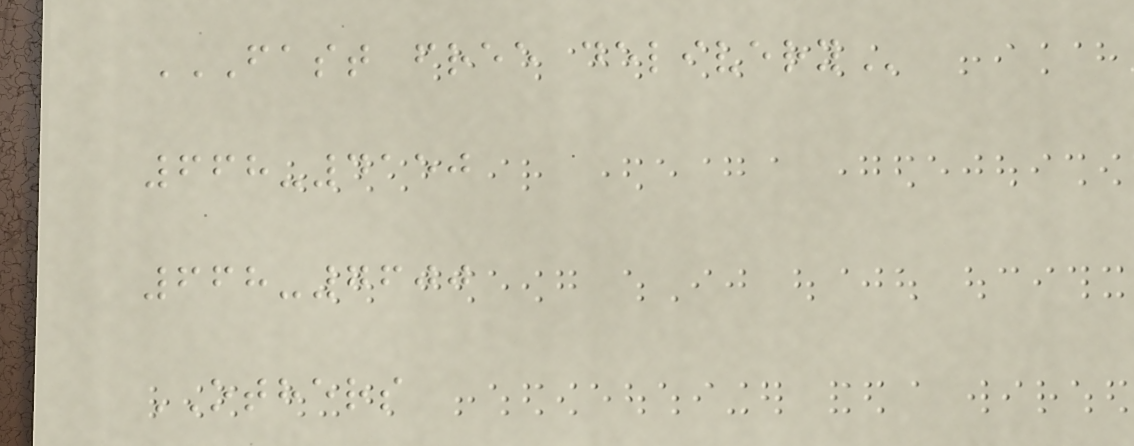FAST FREE DELIVERY
668-4150
668-7600
OTHERS
